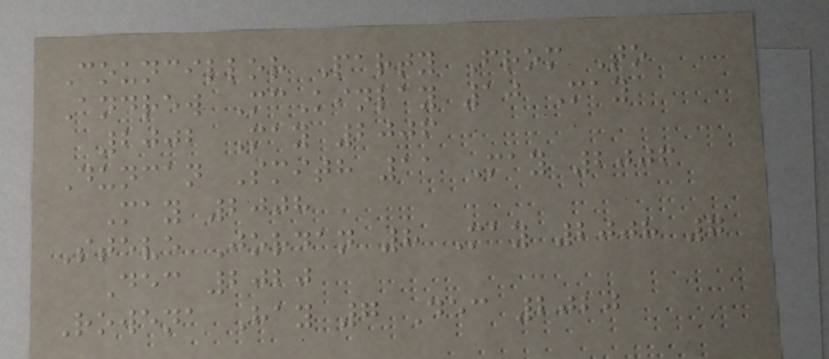Councillor Party From To
Andrew McKinlay 10 May
2002 May 2006
Duncan Smith 11 May 2006
May 2008
Steve Jordan 8 May 2008 7
Dec 2020
Rowena Hay 7 Dec 2020
